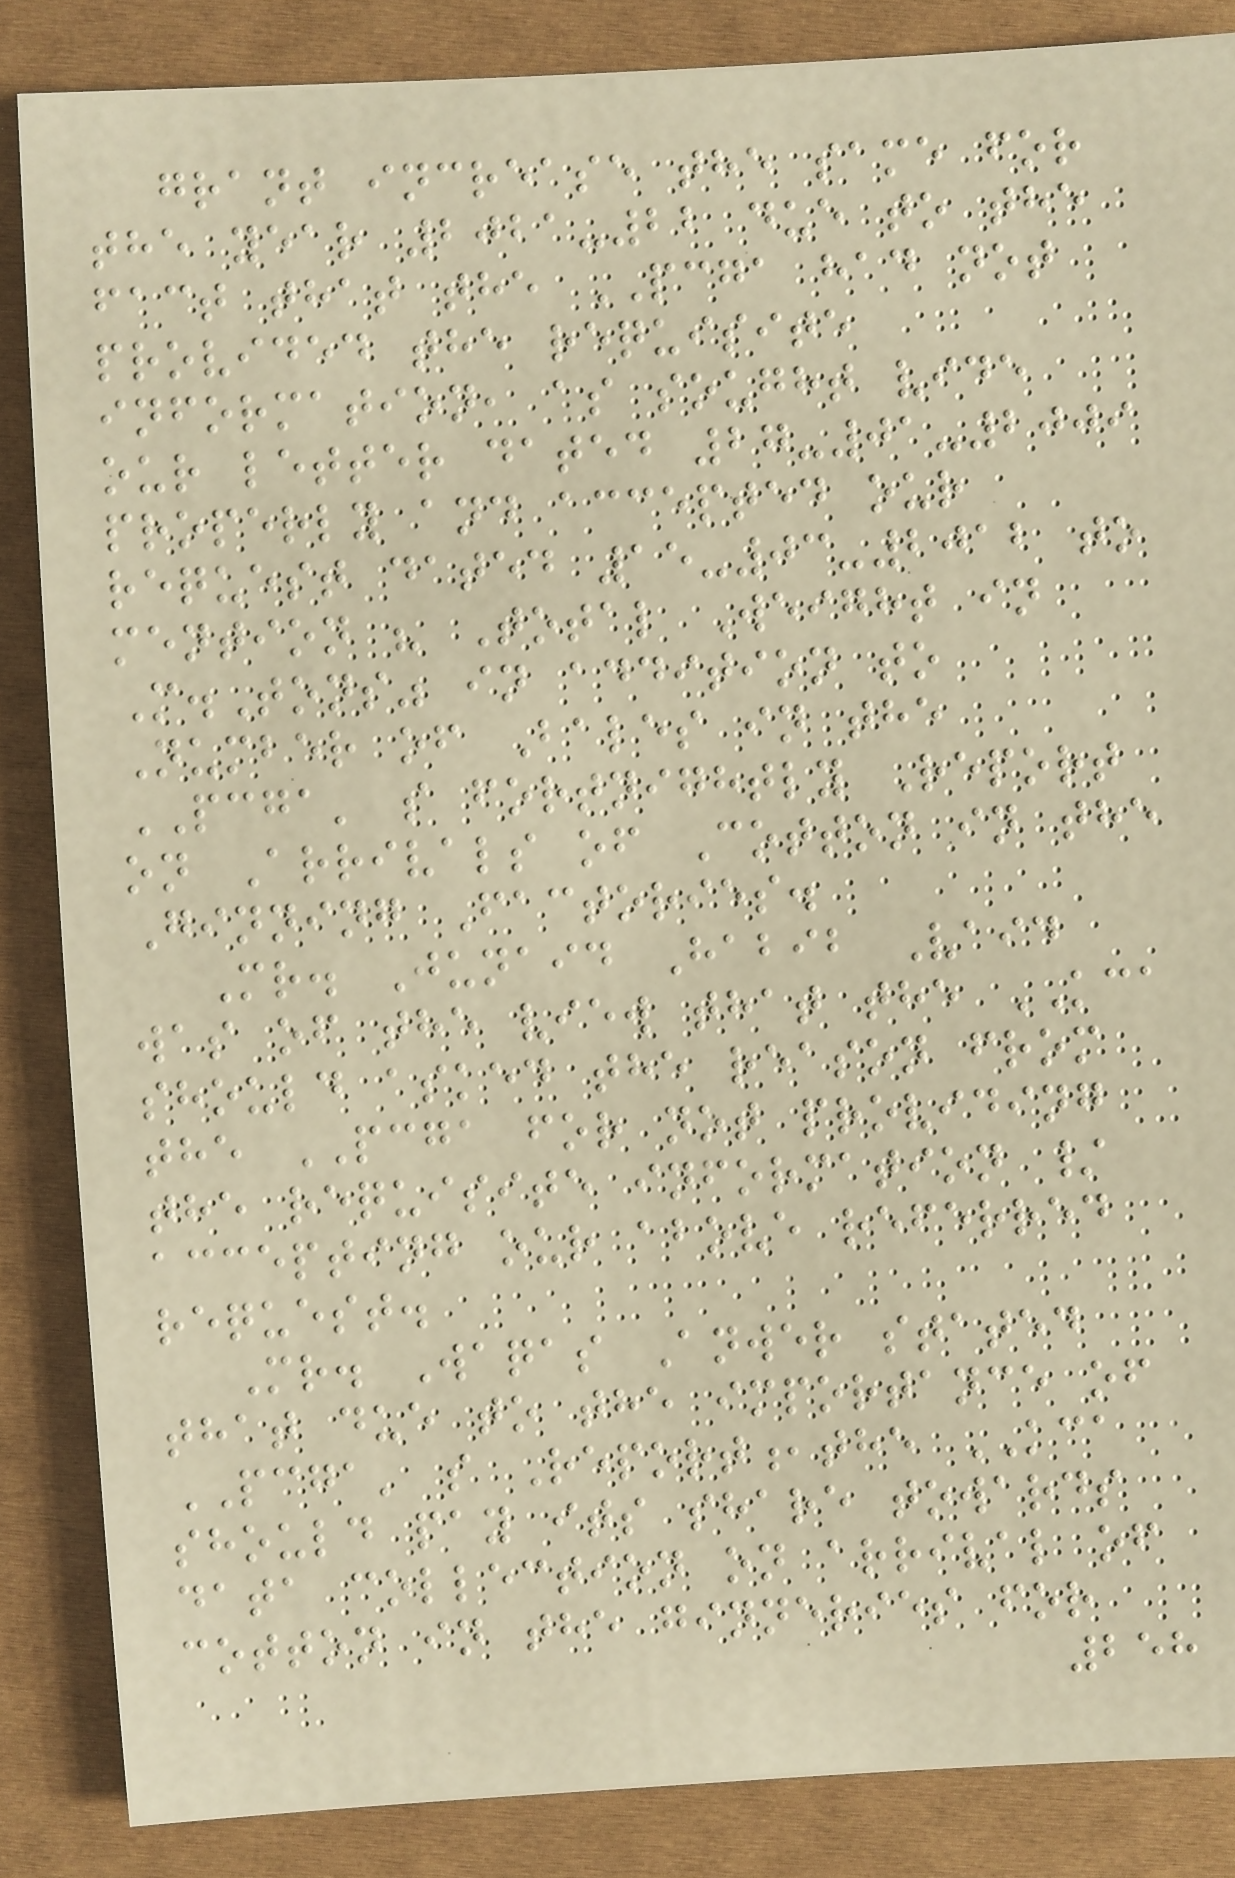grant increase the same for
the year 2021-22 due to the
fact that the PCGA had not
provided the requisite
information, as sought vide
our letter dated 27-01-2009
properly and accepted our
request dated 15-03-2012 to
mention " Total Weight in
M.Tons" in addition to
Number of Bales in the
PCGA' s fortnightly Report
on Arrivals of Cotton in the
Ginning Factories.
Mr. Junaid Habib Vaid
was of the view that the KCA
should asked the reason from
the PCGA for not providing
the requisite information /
accepting our above referred
request.
Mr. Waqas Anwer stated
that due to the importance of
PCGA' s Report,the KCA
should pay its share towards
data collection on arrival of
cotton in the ginneries for
258
